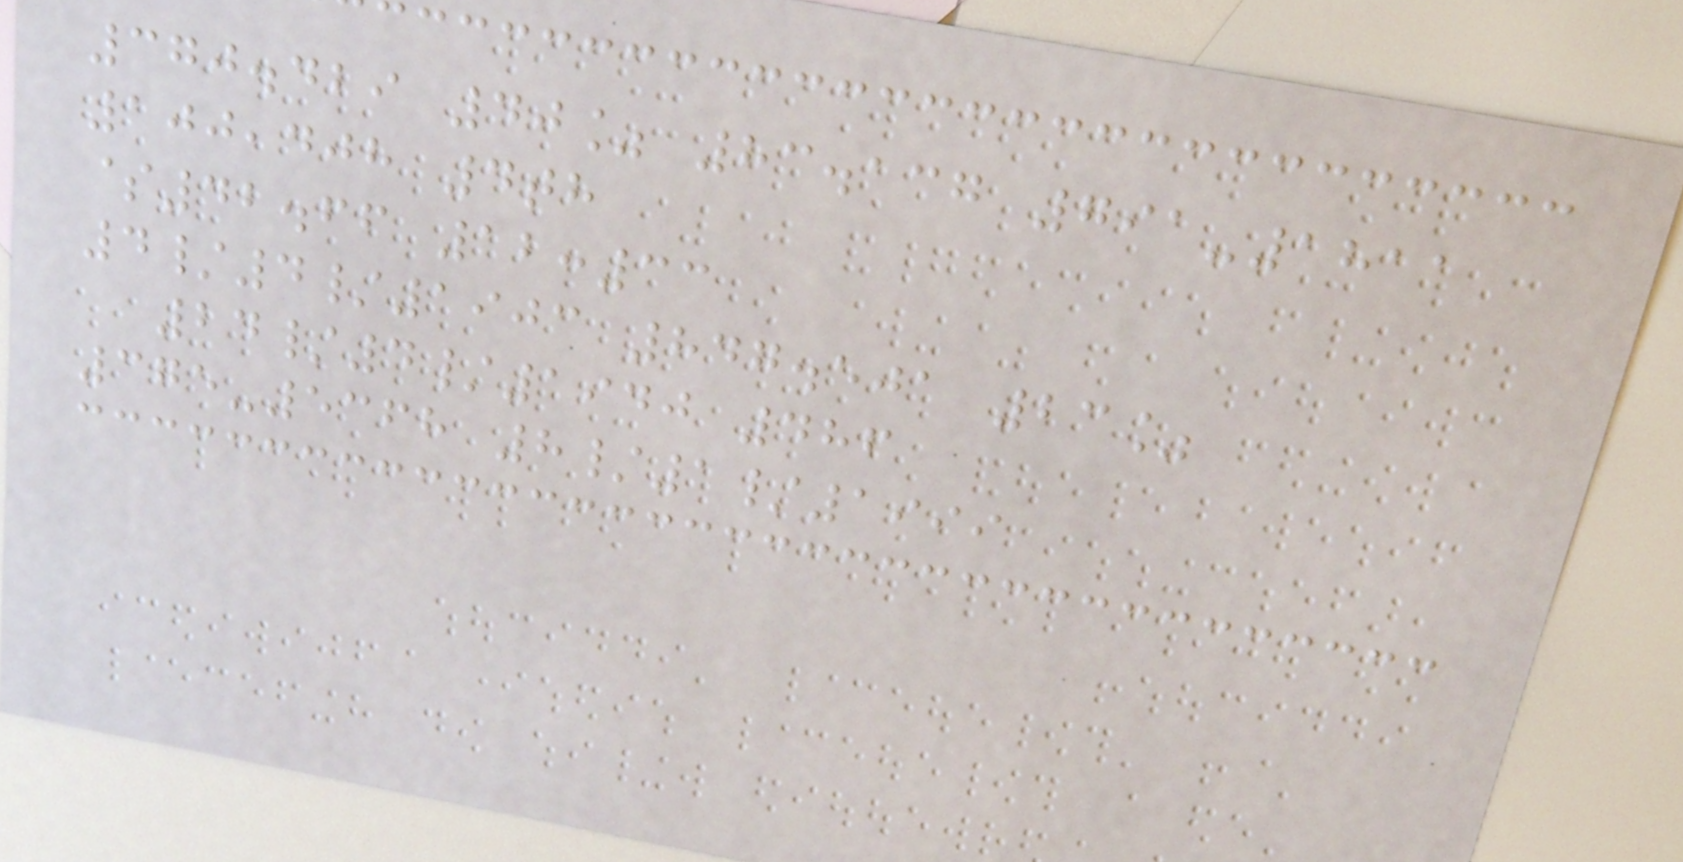370.429 40% 83.137 791-1811
100,408 4th
$42.66 12:33
4/4/1903 847.501 23%
24/4/1940 486
375-5368 8/1/1999
